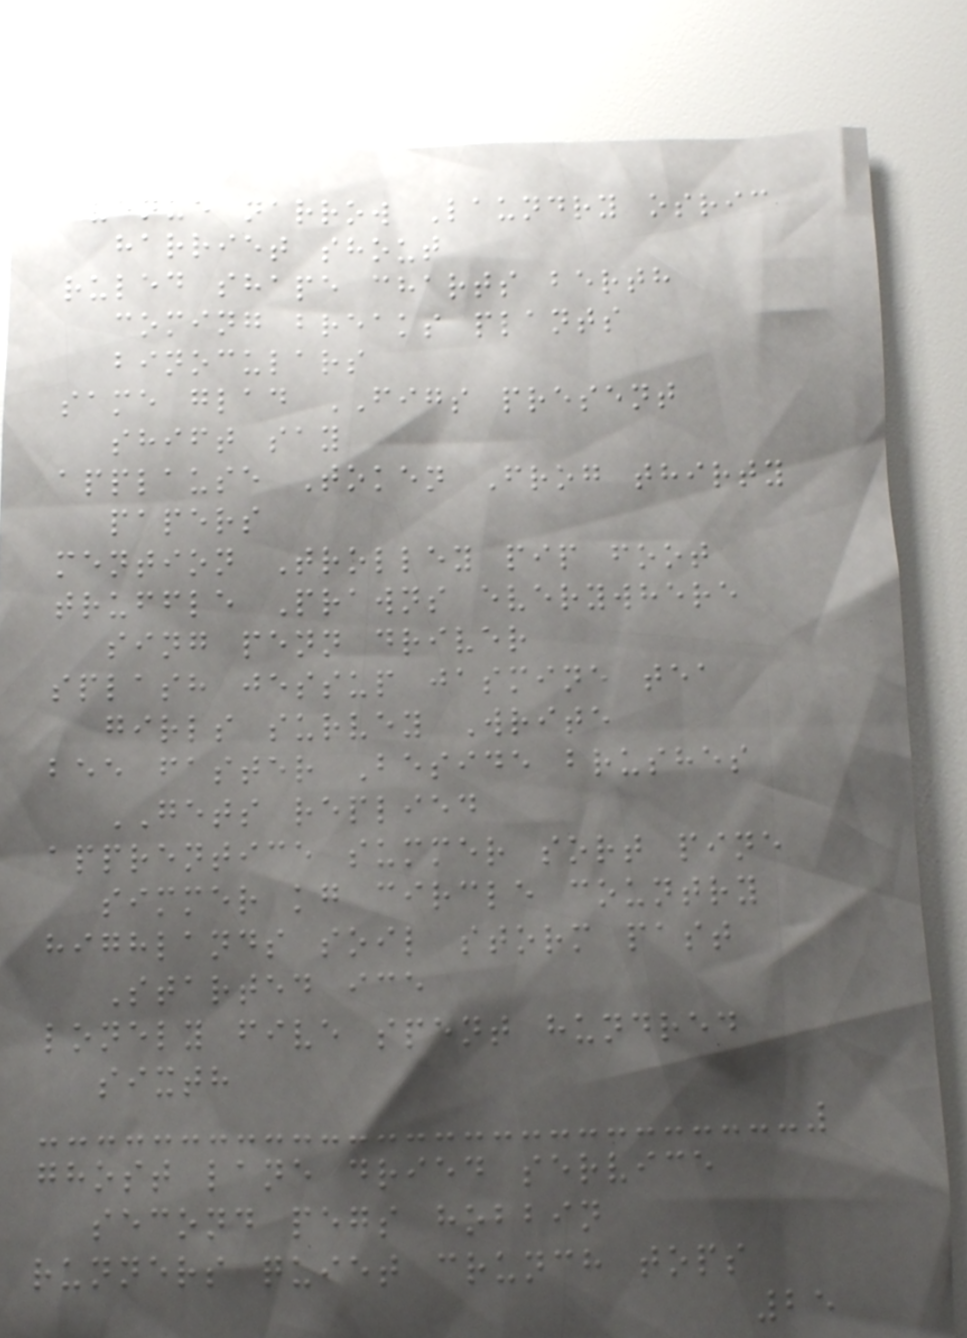avenue narrow Laundry osric
harriet shout
ruled shape charts berth
coming breaks plants
binoculars
same glad FIGS present
shift say
applause Token Frog thirty
papers
mention Trolley pip foot
truffle Prawns everywhere
sing penn driver
splash jessup jasmine tea
girls survey Write
bee faster Beside brushes
GETS replied
apprentice summer sort pine
simmer kg circle country
highlands soil storm past
Started ice
lonely five spent hundred
sixth
ghost lane dried service
second pegs hobbin
runners quiet crunch tops
25
